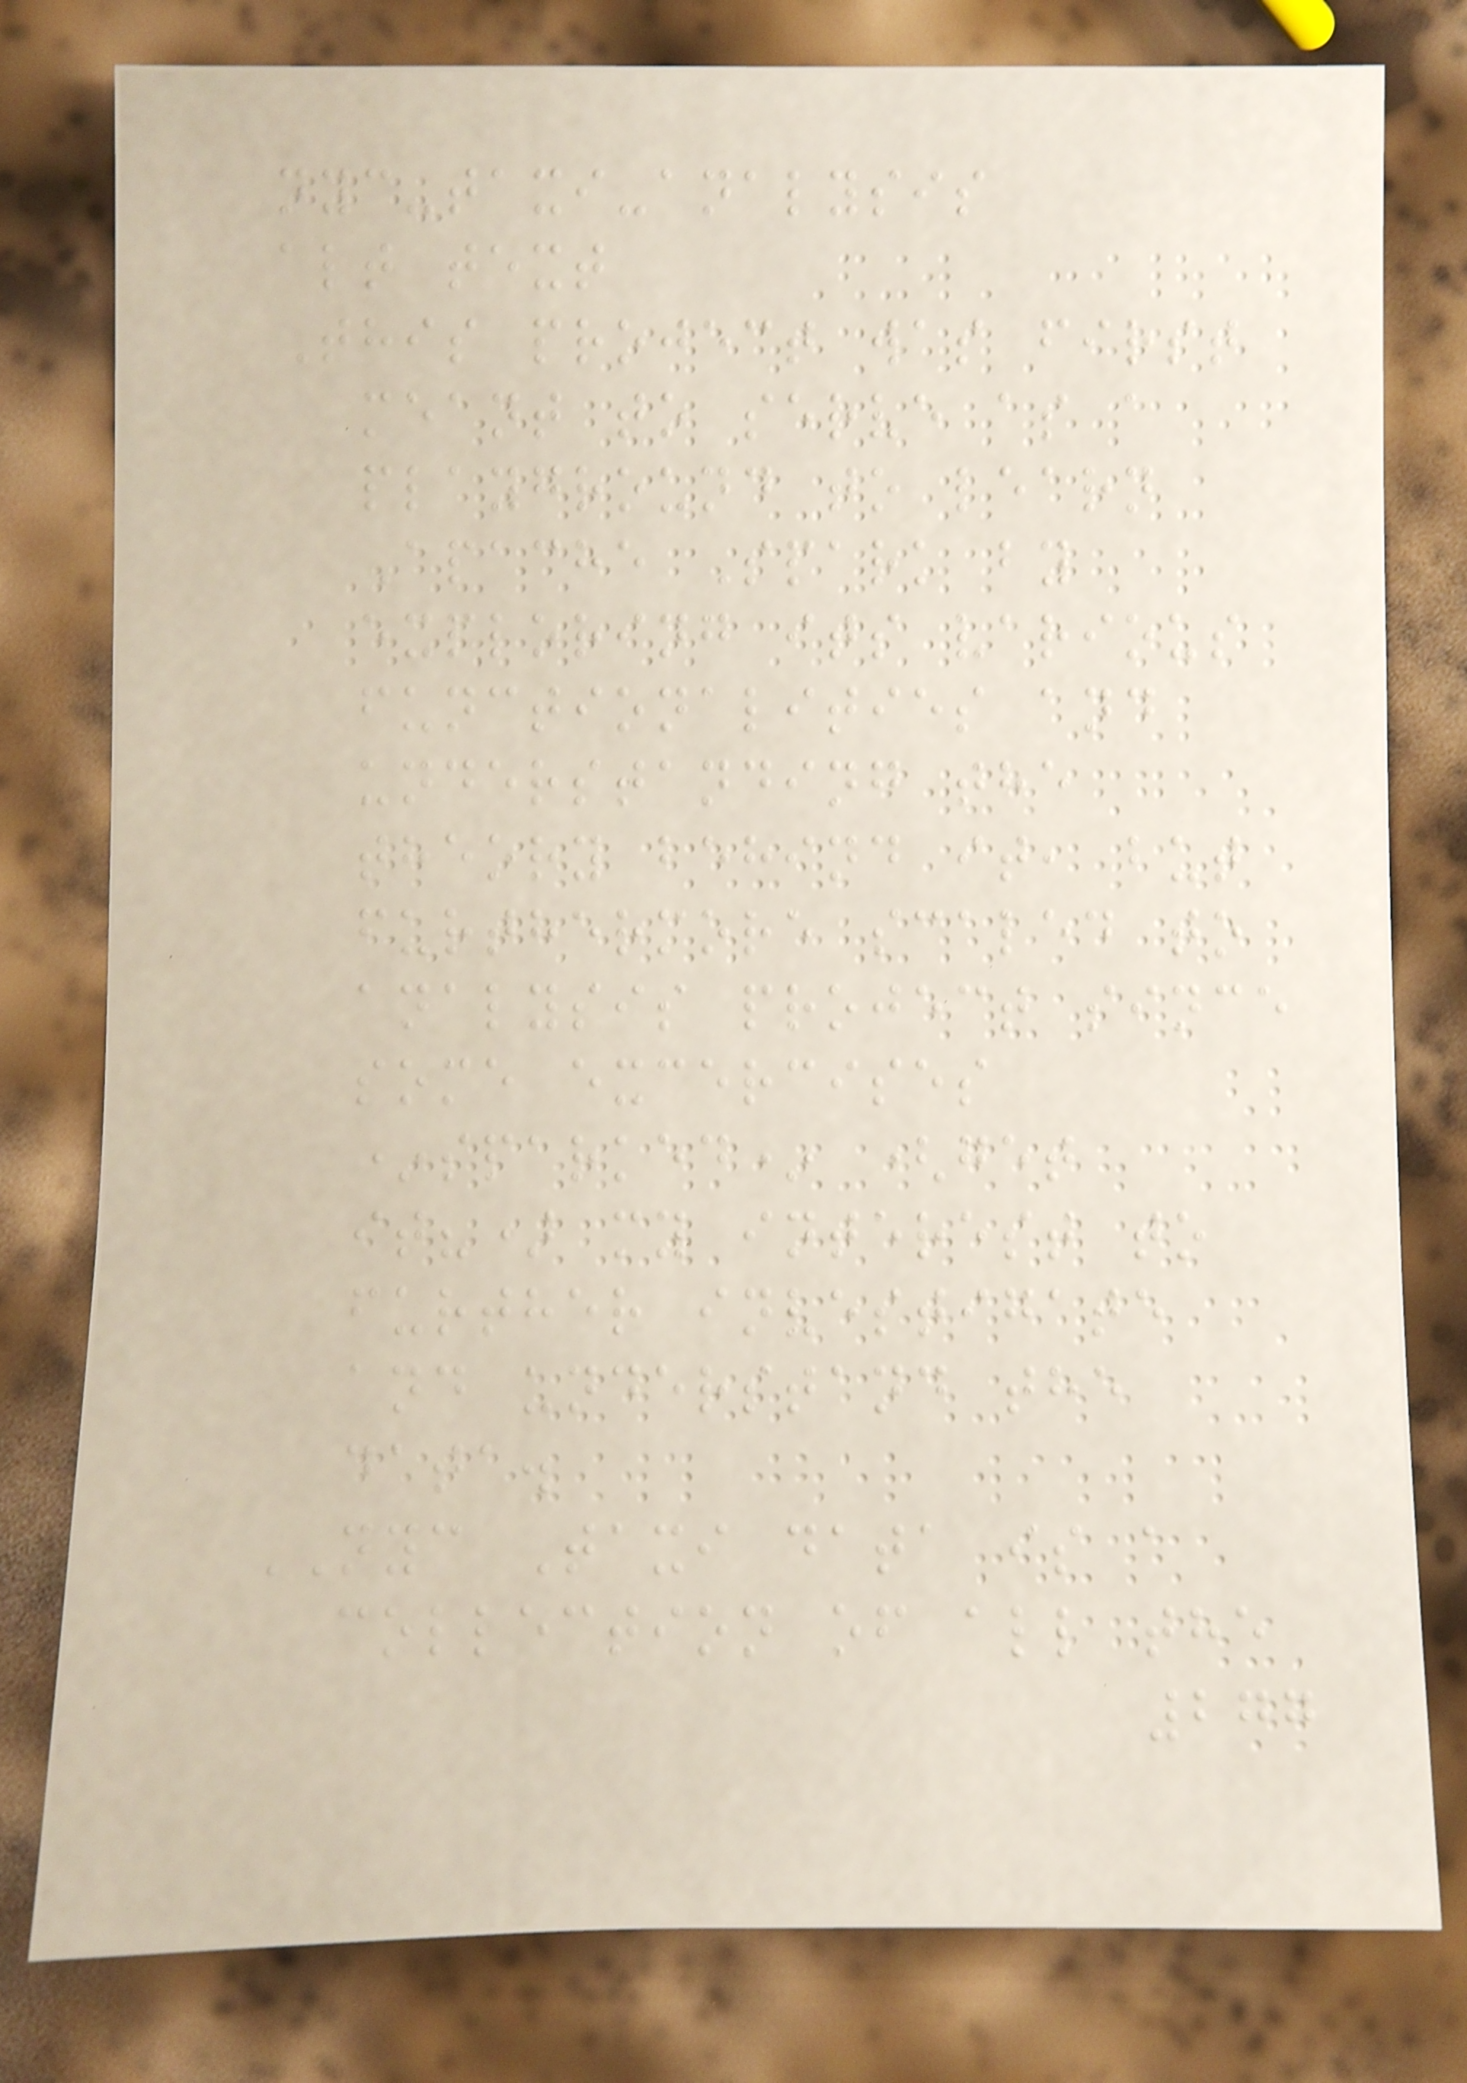nyc-taxi-analysis
alt text
This project was first
meant to serve as a
playground to learn
Apache Spark by
exploring its various
functionalities and
understanding the
theory behind it, but
furthermore scaled to
analysis project since
some excercises
*sparked* (get
it?) my interest to
further investigate
and understand the
data.
NYC Taxi data is a
collection of all the
277
